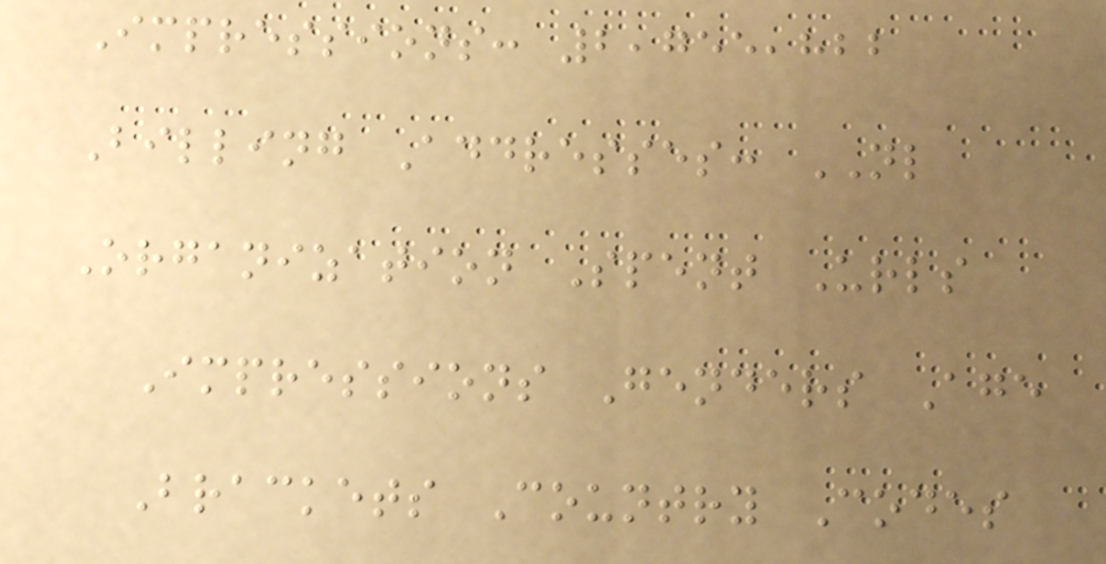Impressions: 2,755,822
Billing Addresses: NL
Organization Spent Urls
Impressions Genders Age
Brackets Country Codes
